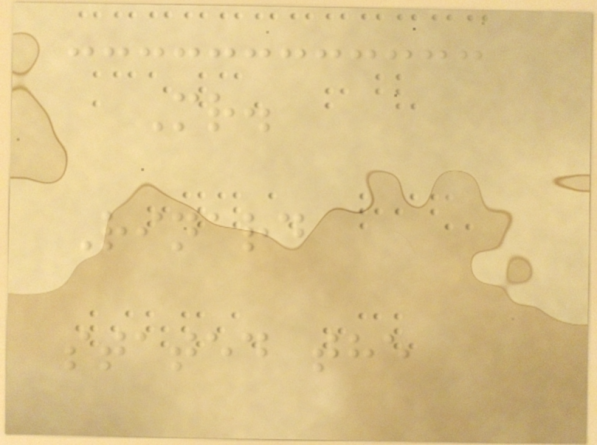Mr.
Rinard
stated the
